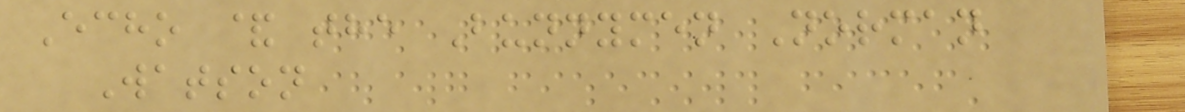Echo & the Bunnymen Norman
Watson
